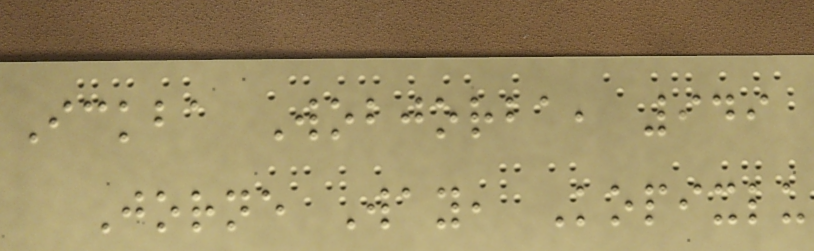Ickba Wobjorba, 949
Jorne Way, Kopixlu
